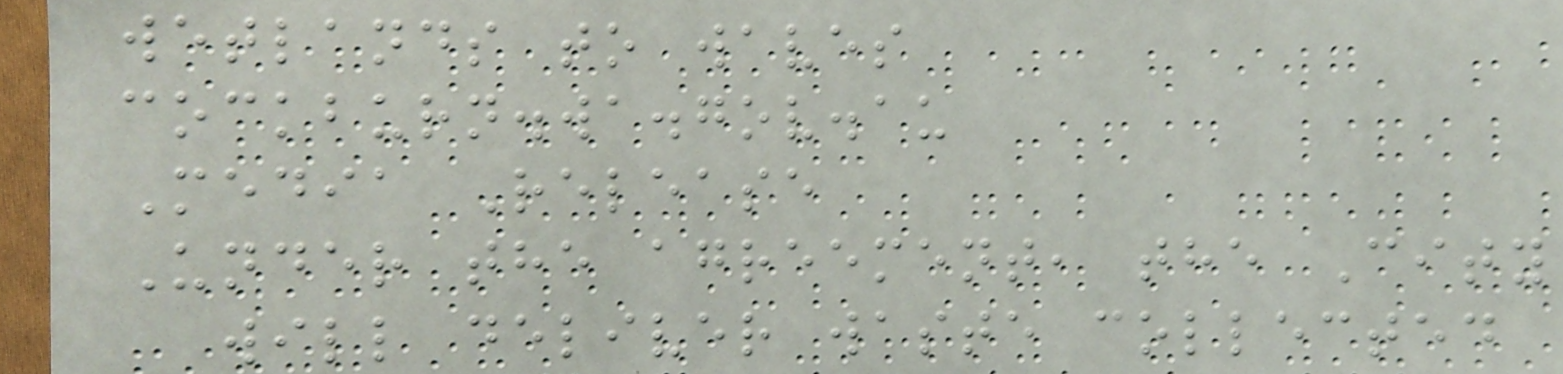wetlands to waves
cockburn.wa.gov.au
Media Release
Under the agreement, the City
will deliver waste collected
